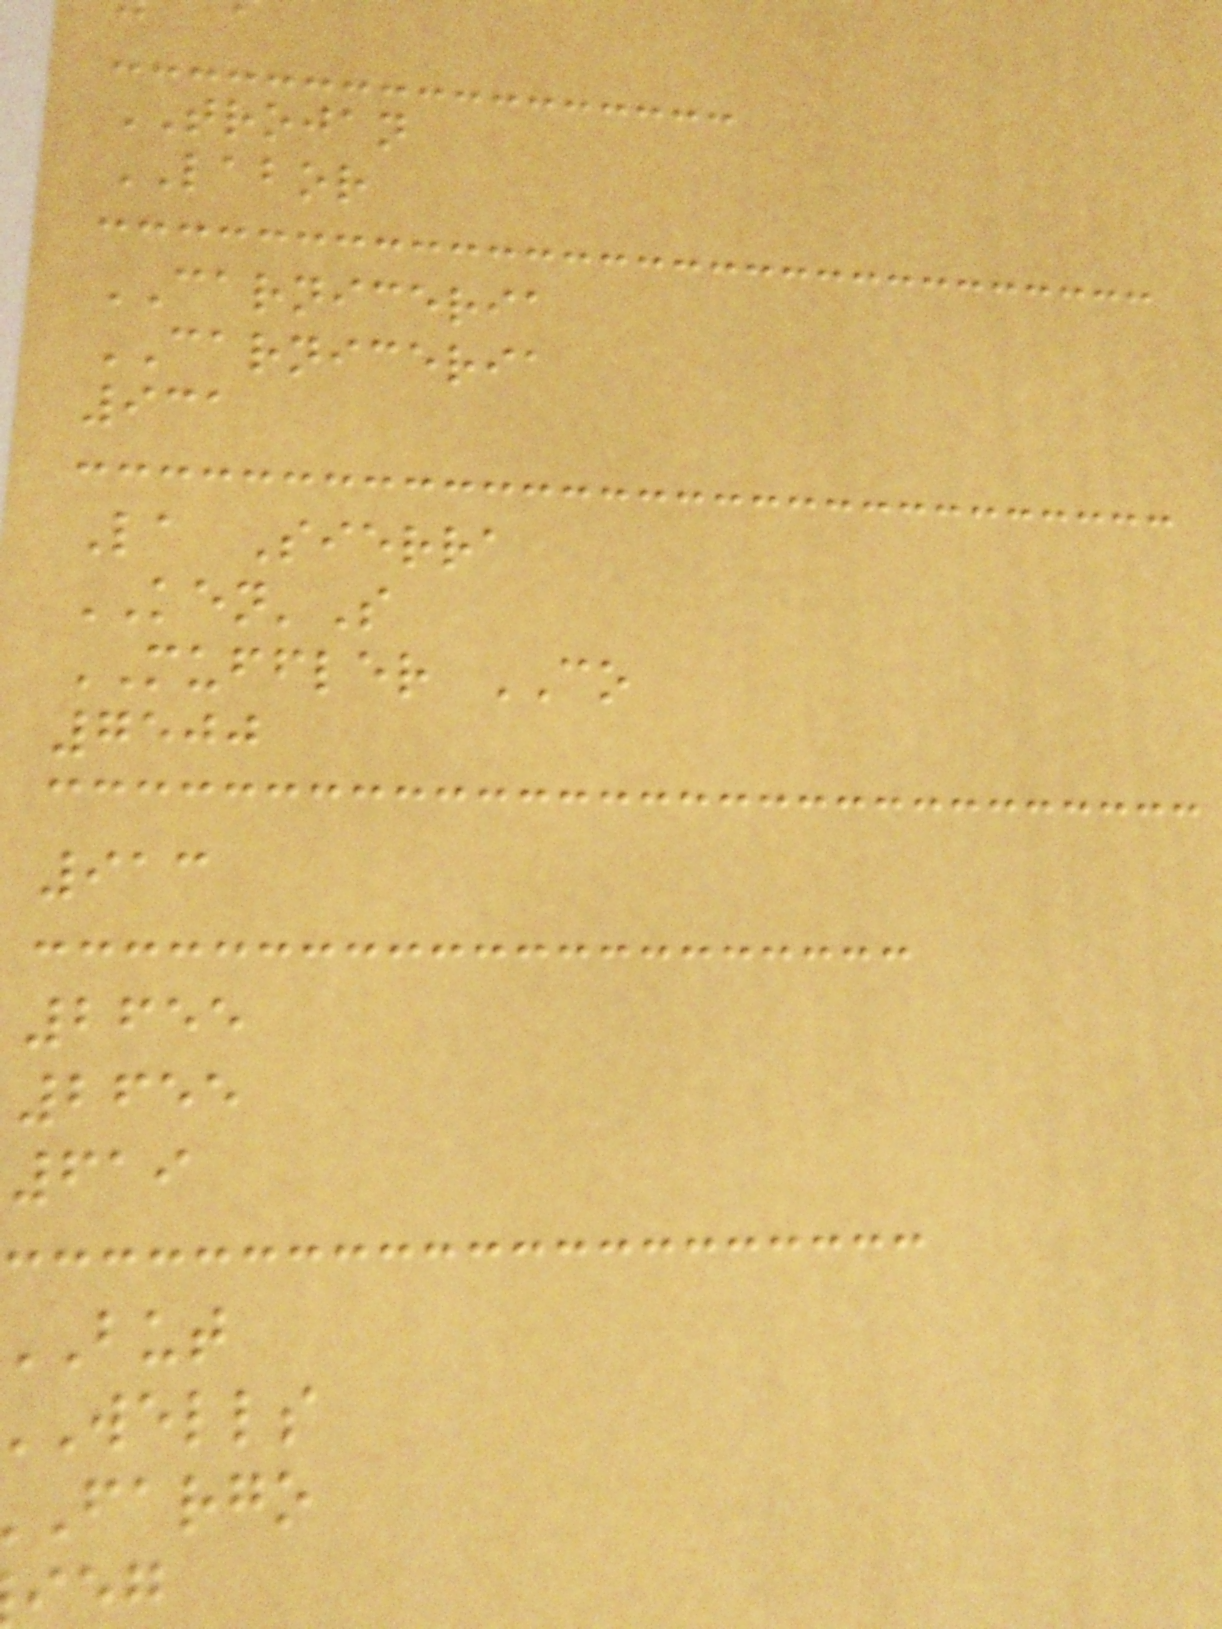TROJAN
LABOR
CARNICERIA
CARNICERIA
931
La Sierra
KEN'S
MUFFLER CO
7500
913
2655
2655
619
wells
fargo
